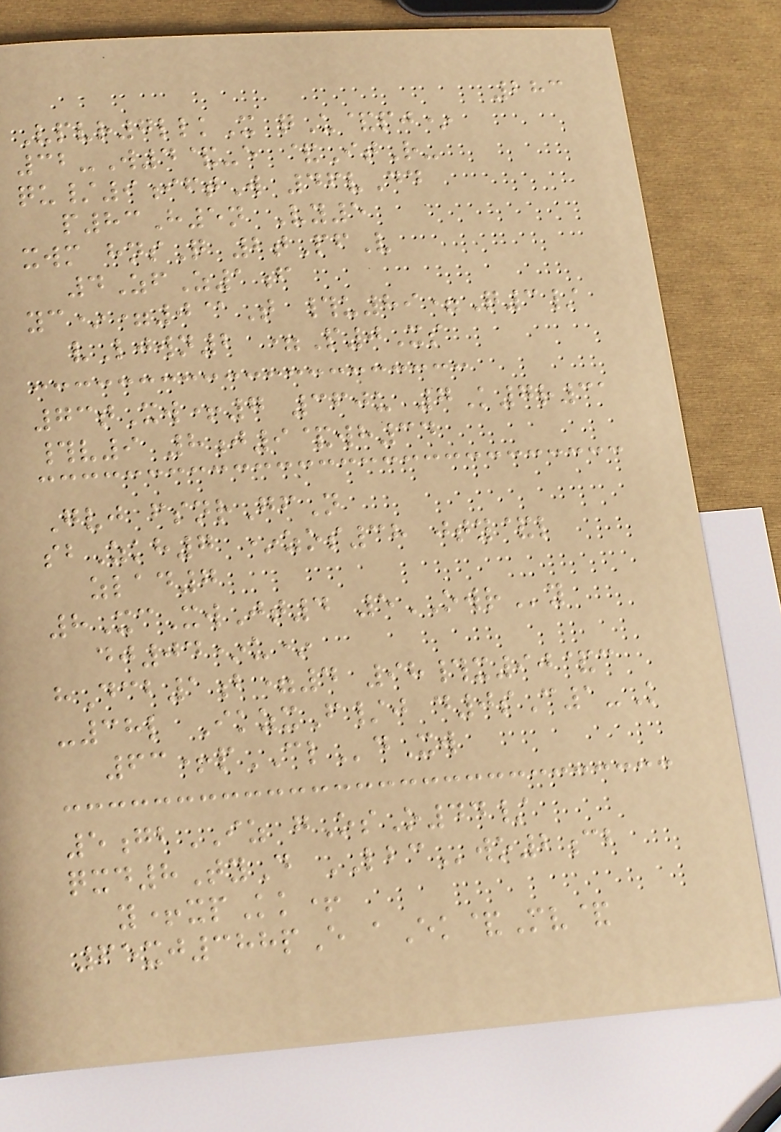283
Vpvr7llkX qU&pj*
32-W4&-e &ItR-
qu/9iftW 46vDd
p83H5n Vy5
xwm hnsQ 2tPfV
4ZfZ1f
yc*=0@T #u89=Q3/
vLjwn2 =P0Xs
73tXw+7 360u 7K7r31
#v9 8j9&wh34
Gvj fsnrGfN
sbZkh7 *zos38 jty&l
zlad7
8XcXwJt4 5OWRy
dj04*u*
hDcb1b=4 98#x90&c
-38l IkzxF/j d0sC1-K
63+pCLdXw
5gbIZ gOsO44/
qxd8TyD LBCwo2cb
y+xpKk+
65xj388pE aEk&Mv&
